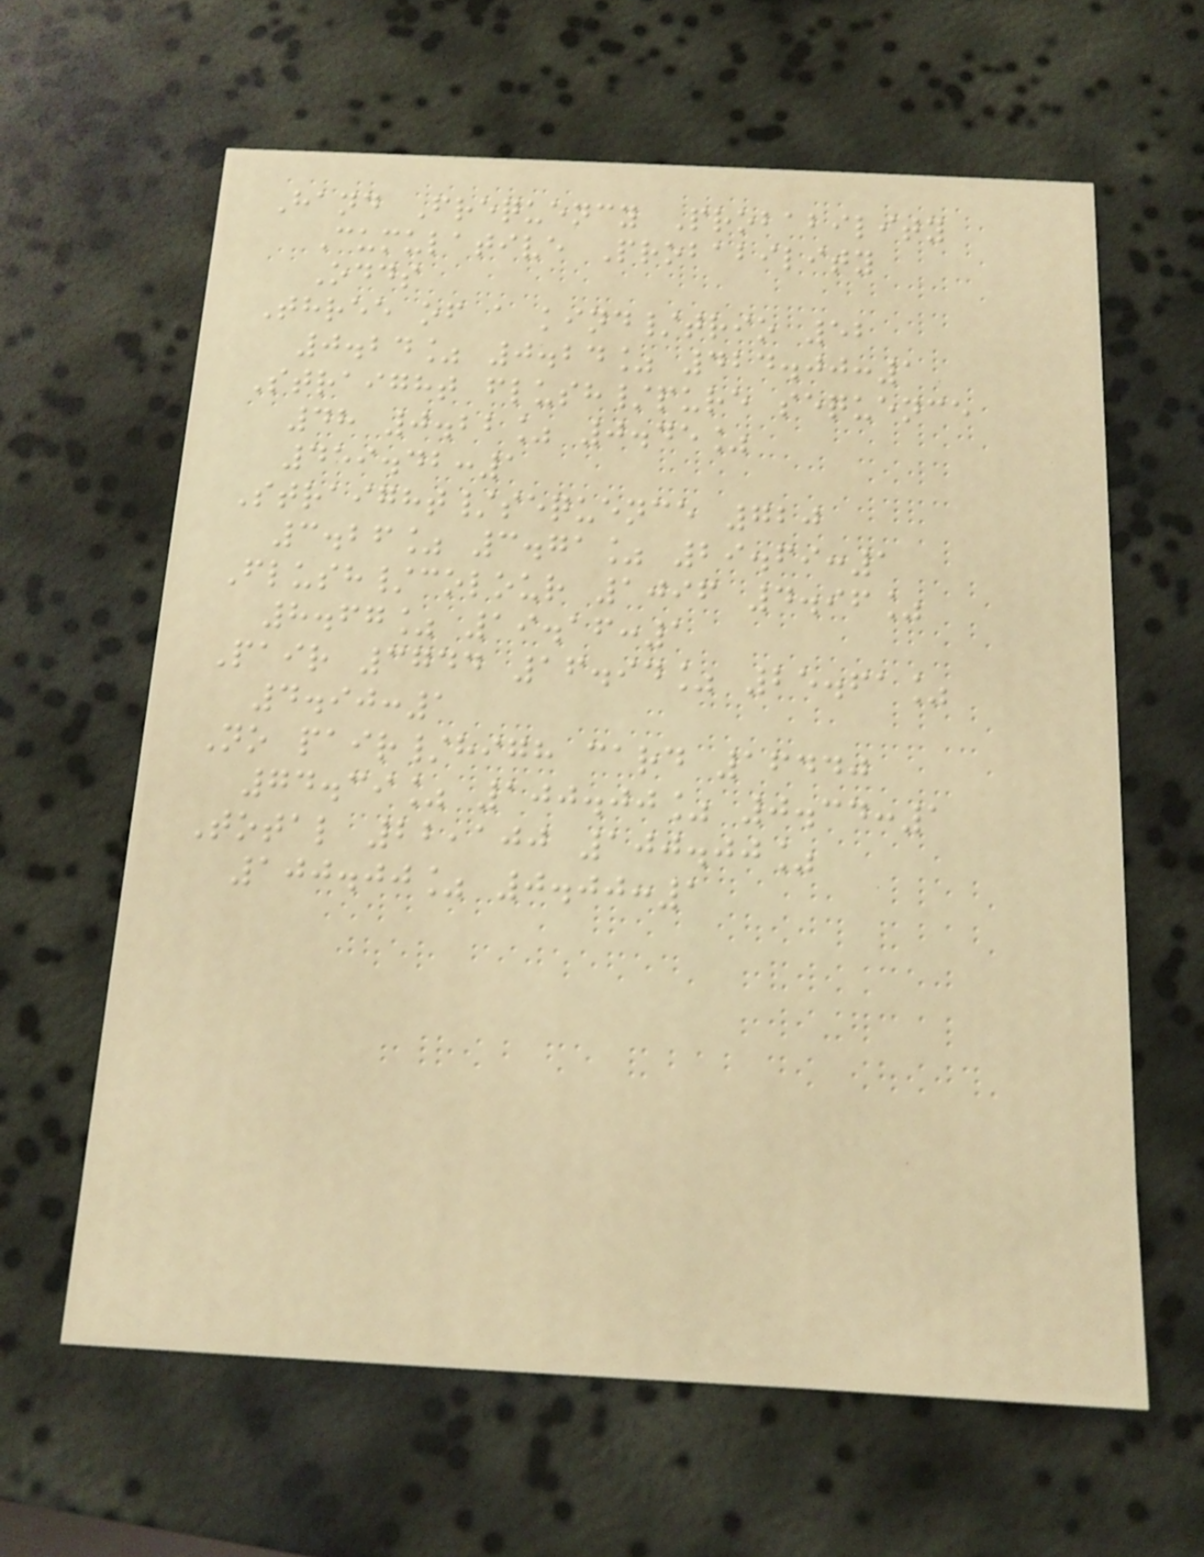Hand Frequency Probability
Cumulative Probability
Odds
Three of a kind/trio 52
0.24% 0.24% 424.00:1
Straight flush/pure sequence
48 0.22% 0.45%
459.42:1
Straight/sequence 720
3.26% 3.71% 29.69:1
Flush/colour 1096 4.96%
8.67% 19.16:1
Pair 3744 16.94% 25.61%
4.90:1
No pair/high card 16440
74.39% 100.00% 0.34:1
Total 22,100 100.00%
100.00% 0.00:1
